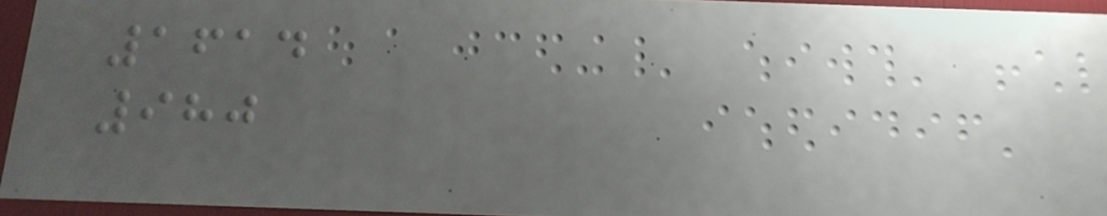1614
980
